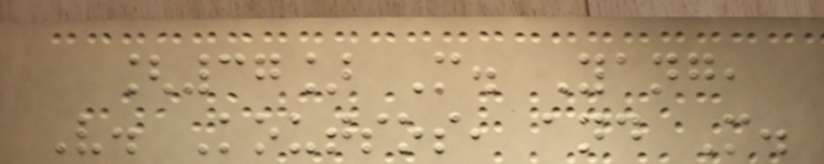[37] M. Yang,
V. Koutsos, and M.
